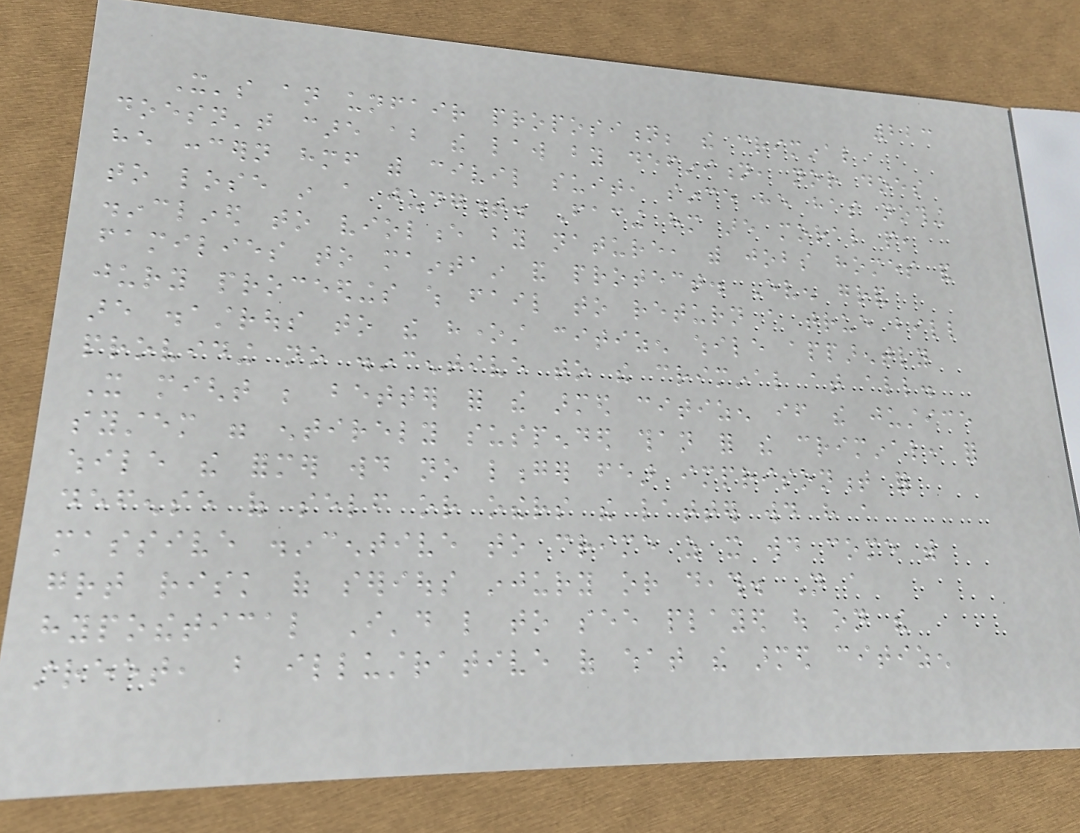223
It's an unfair proposition; the criminal
doesn't care about the law by definition, nor does
he concern himself with civil suit, since he has nothing
to lose in a judgment. Facing him are moral people,
disinclined to violence by nature, with jobs homes and
families to maintain and protect. Even grand
jury proceedings which fail to return a true bill
are disastrous to the honest citizen while apparently
providing no disincentive to the criminal at all.
It might be better for the armed citizen if the justice
system were entirely suspended than for the criminal, for
while the former would no longer fear imprisonment for
defense of self or others the latter would have a
massive disincentive to crime as it would come with
great risk of serious injury or death. Not a
hypothetical I'd like to see played out on the
street, but illustrative of what the armed citizen
